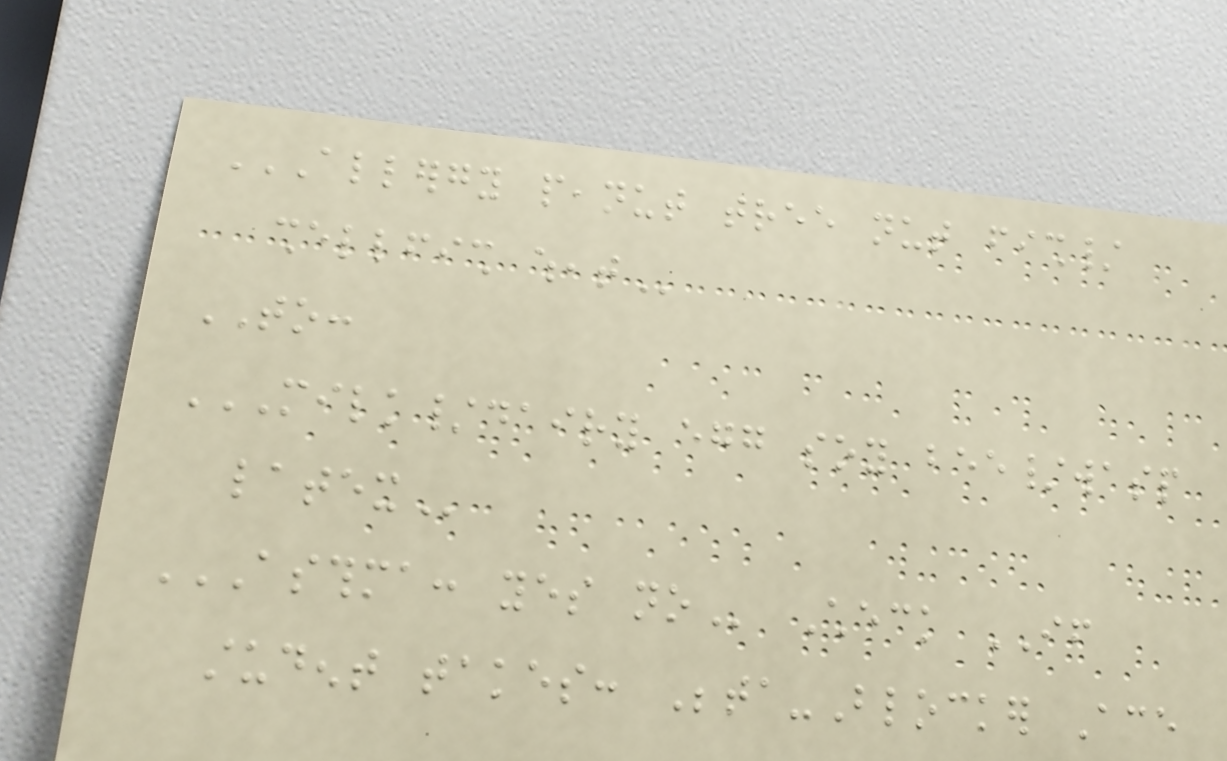ALLERGY PEANUT TREE NUT FISH/
SHELLFISH WHEAT
TO:
MILK/DAIRY EGG SOY BEE/WASP
LATEX
ASTHMA: YES NO Check IF
student takes: Beta-Blocker Ace
